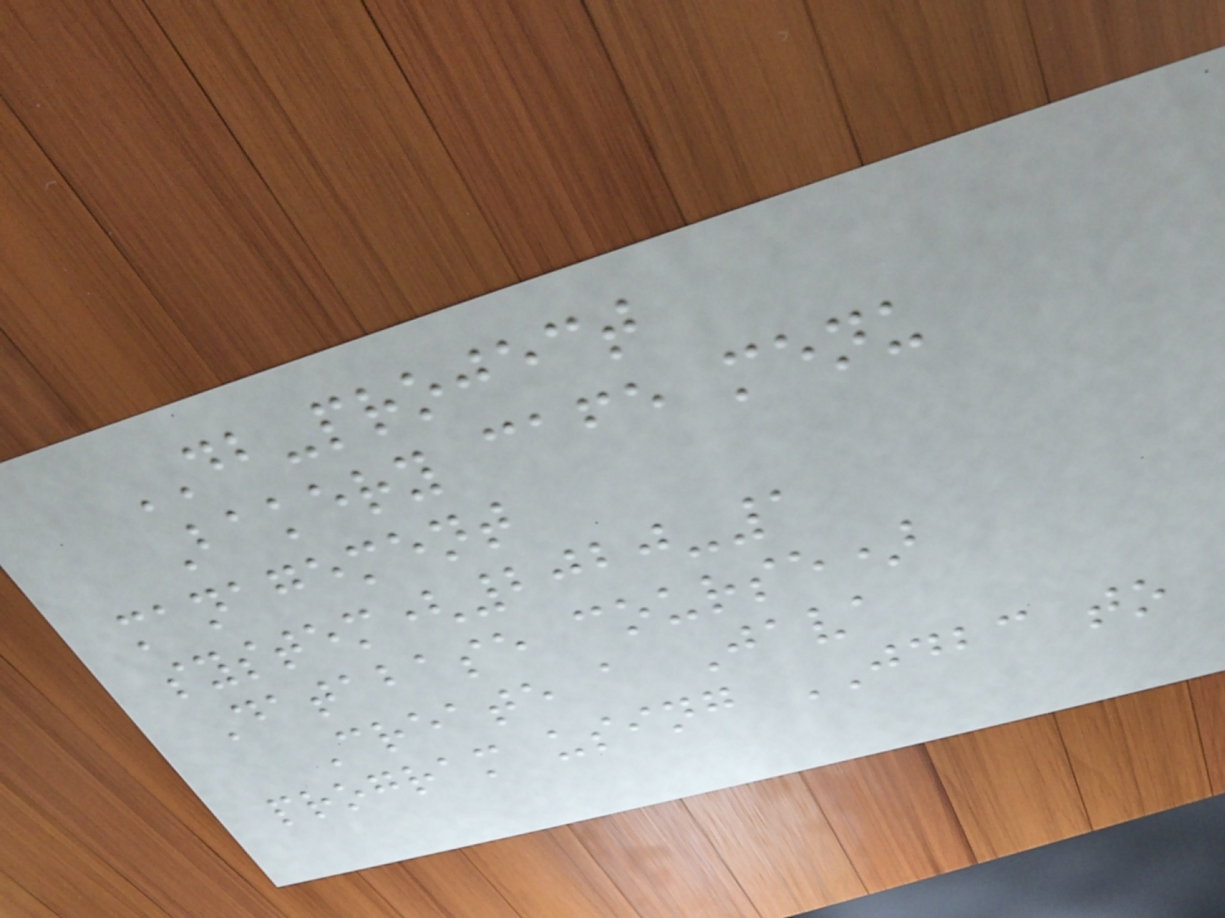DB-project
Bakery cafe menu
management
system(2020-1
Database course)
Create a Java
program using JDBC to
